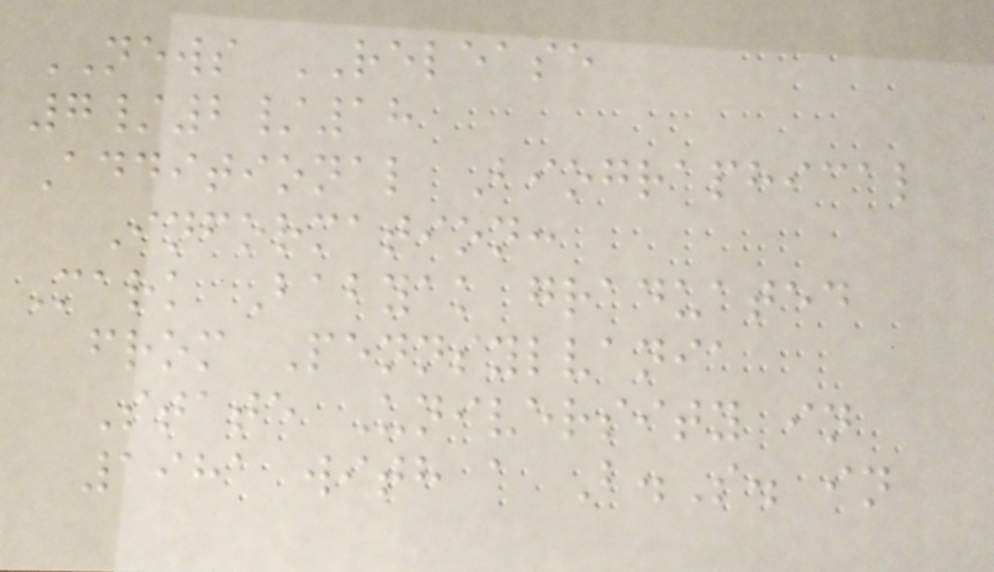NEWS RELEASE
7/2/18
Additional Biographical
Information:
Mark Babyak graduated
from Pennsylvania
State University in
1981 with a B.S. in
